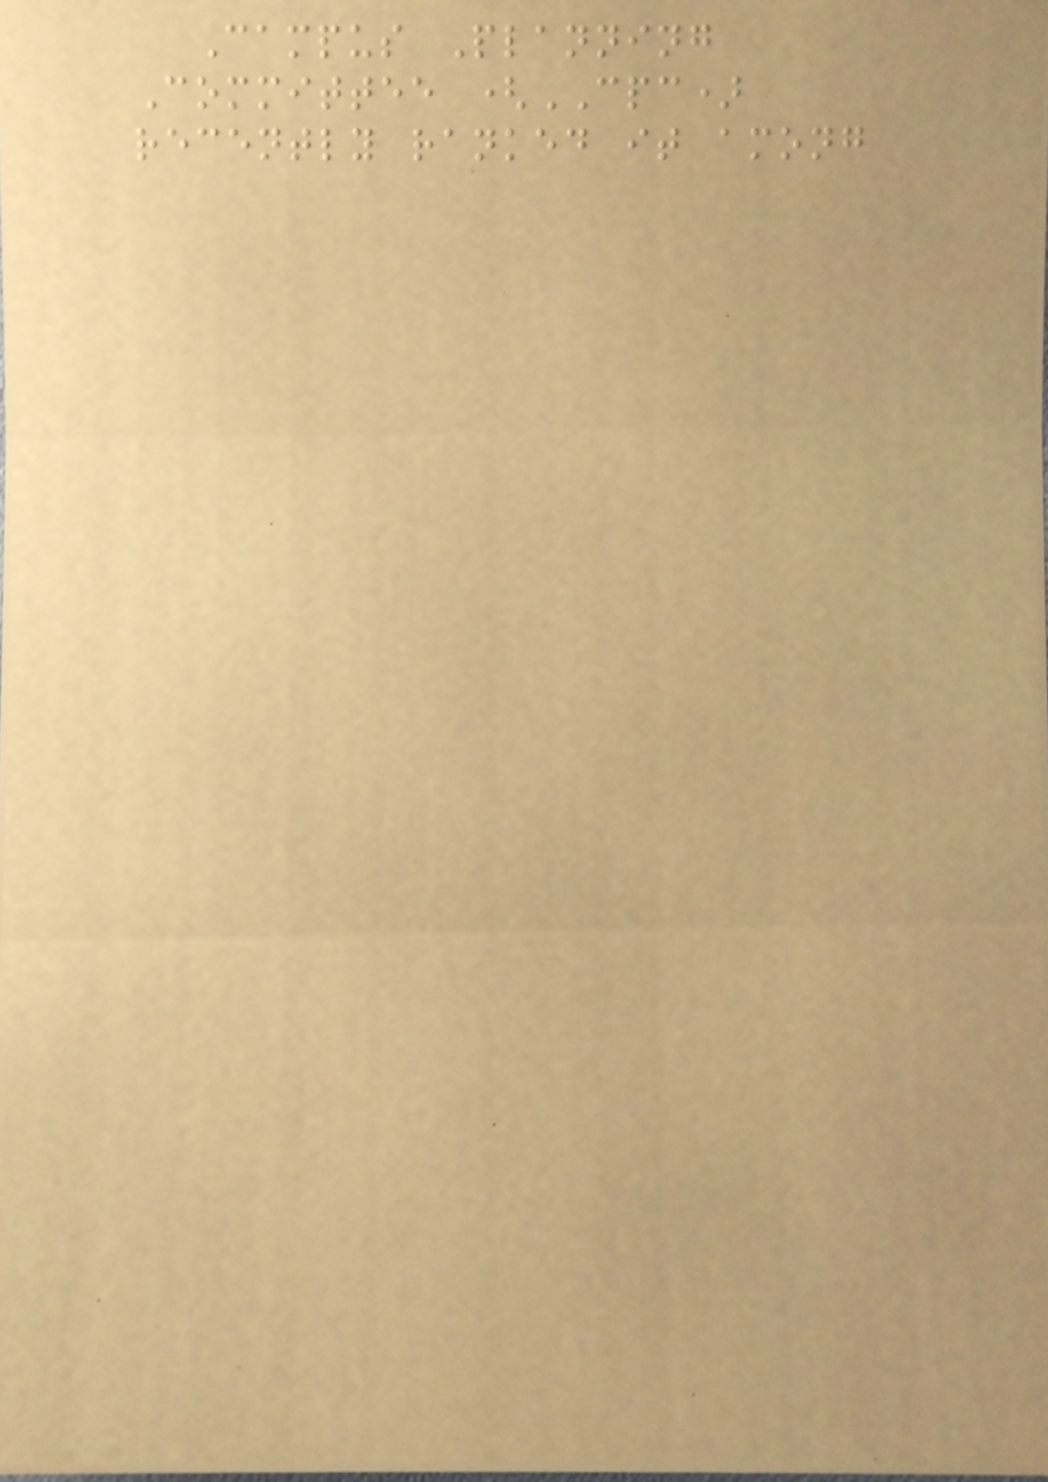Campus Planning
Committee (CPC)
recently ranked it among
